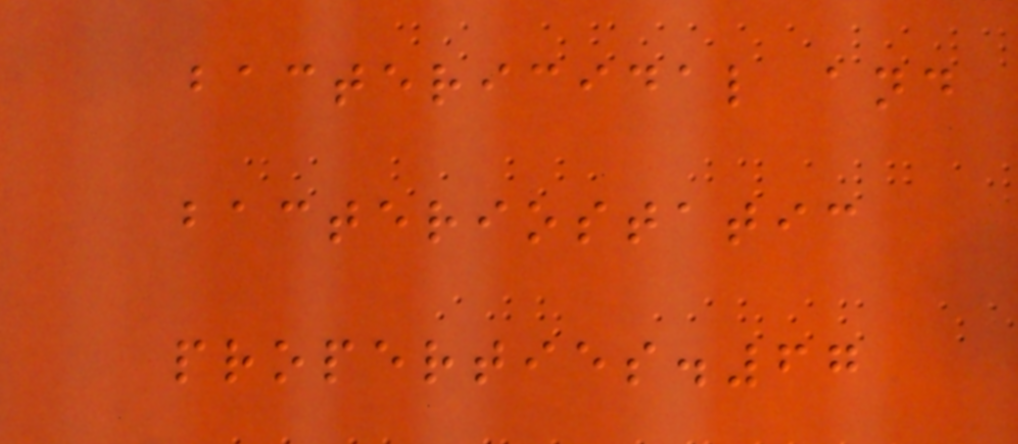bactericidal and
bacteriostatic
properties.67
